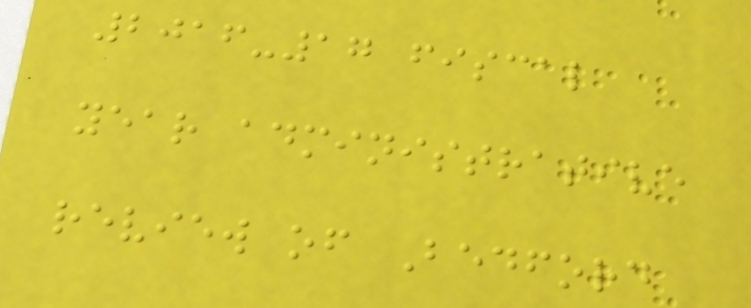2016-17 fiscal
year administrative
review of Bedford
